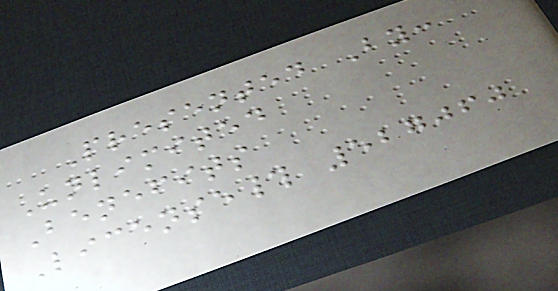Presented By:
Unlimited
Benefits
License# 527060
